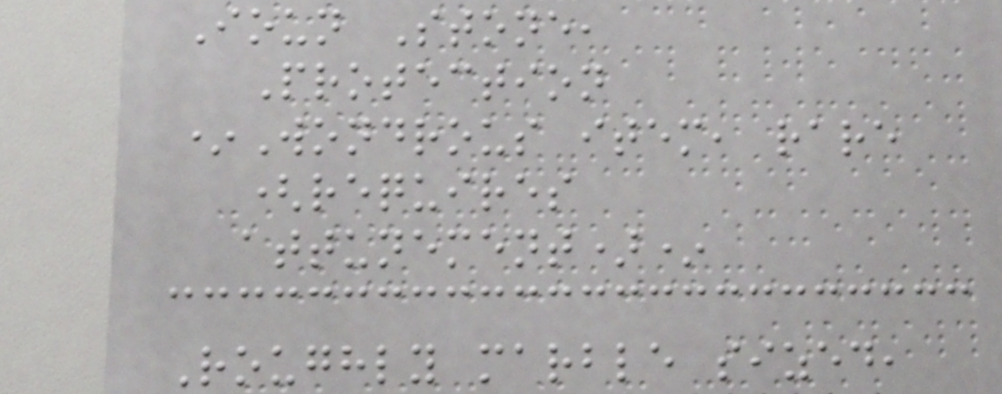Ioun Stone,
Protection
*Wondrous item, rare
(requires
attunement)*
Roughly marble sized,
